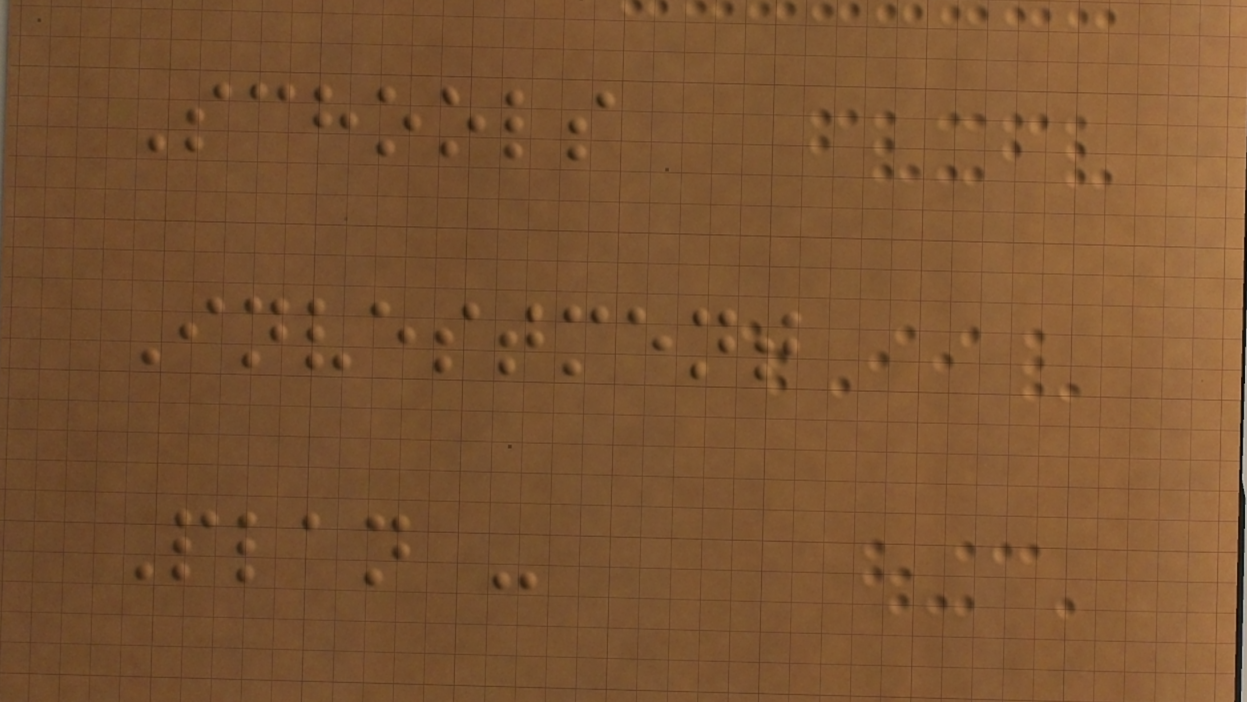Schools
Investment
Plan -
